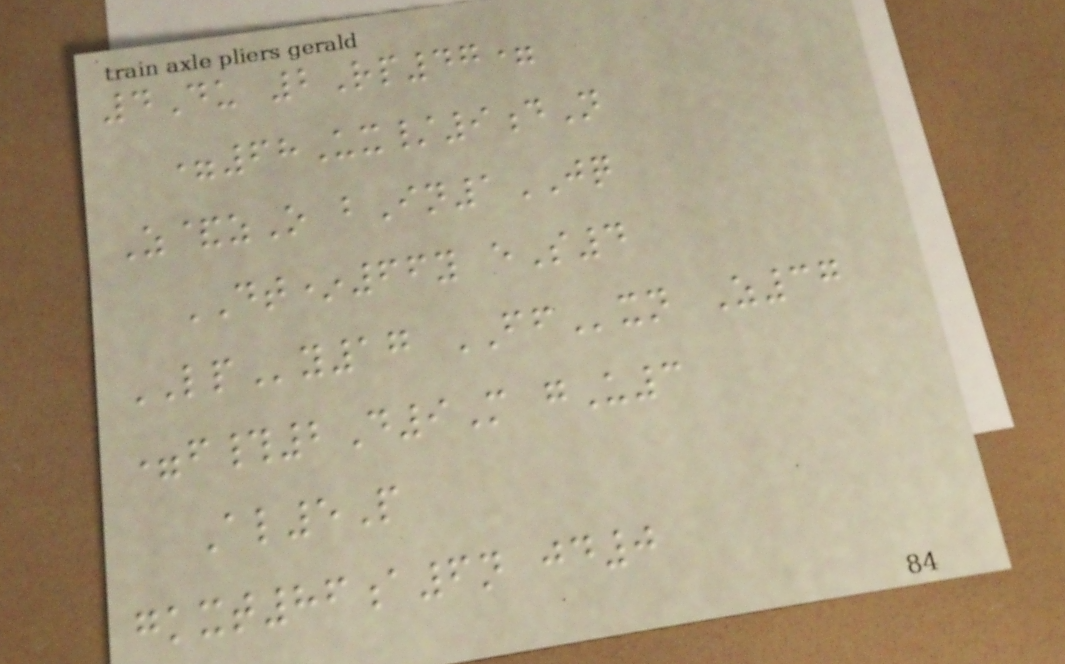4Du 2Rp47=
=68Ux/9dN
Z&zO bIn1JQ
DT*66y eS4
LPy17 FFxn Z37
=f#2D9M gU3
Al5P
gkxt86a6n jd0
